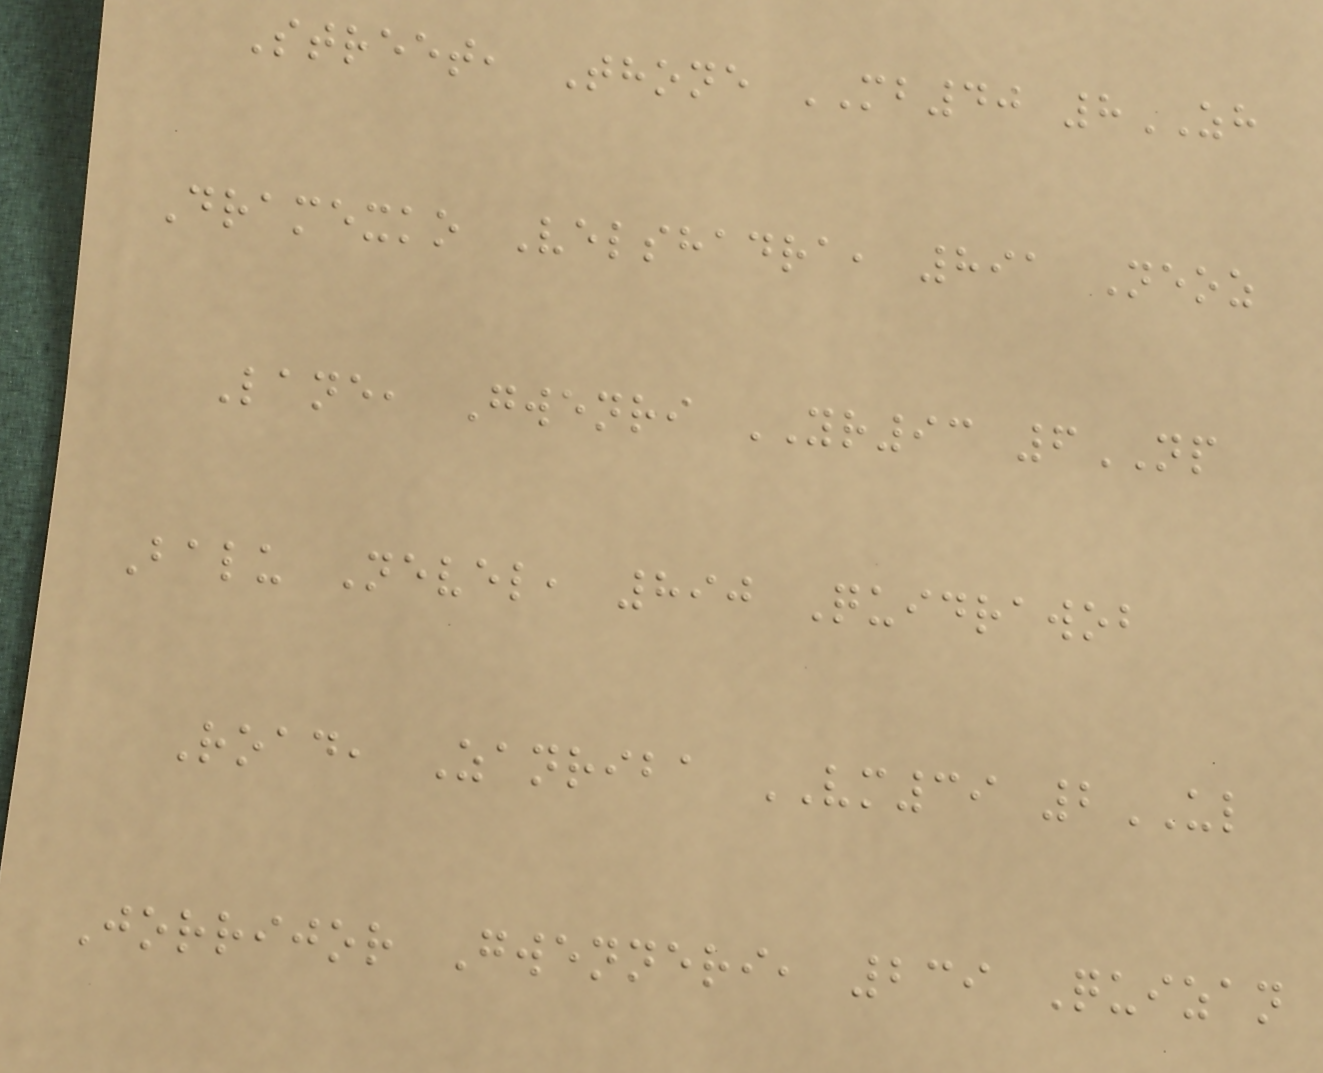Street, Thone MB40 8ZH
Dramexko Velshadra, 891 Neoz
Lane, Gwenri YR93 6NP
Balu Nevel, 890 Quidrawob
Road, Zanriba VM39 2UL
Jorrijor Gwenneri, 239 Quizan
